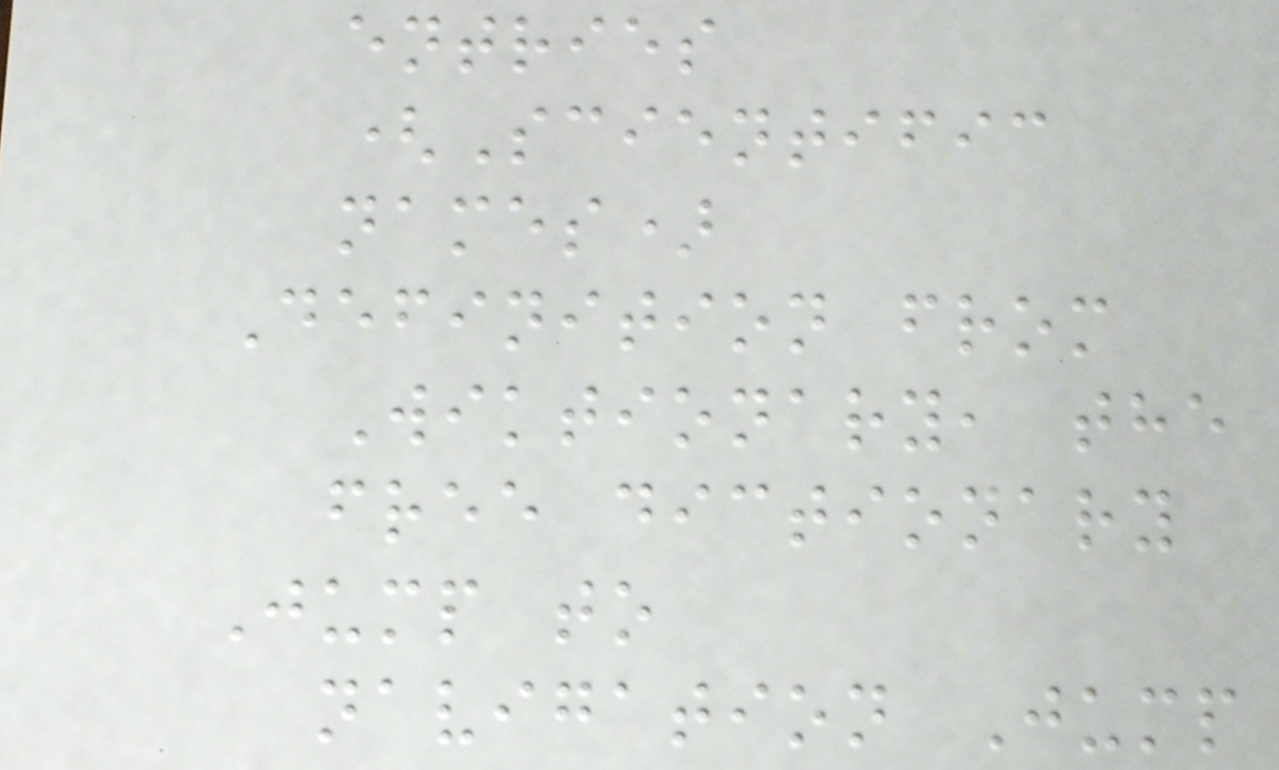entries
(Scientific
names)
Definition from
Wiktionary, the
free dictionary
Jump to
navigation Jump
